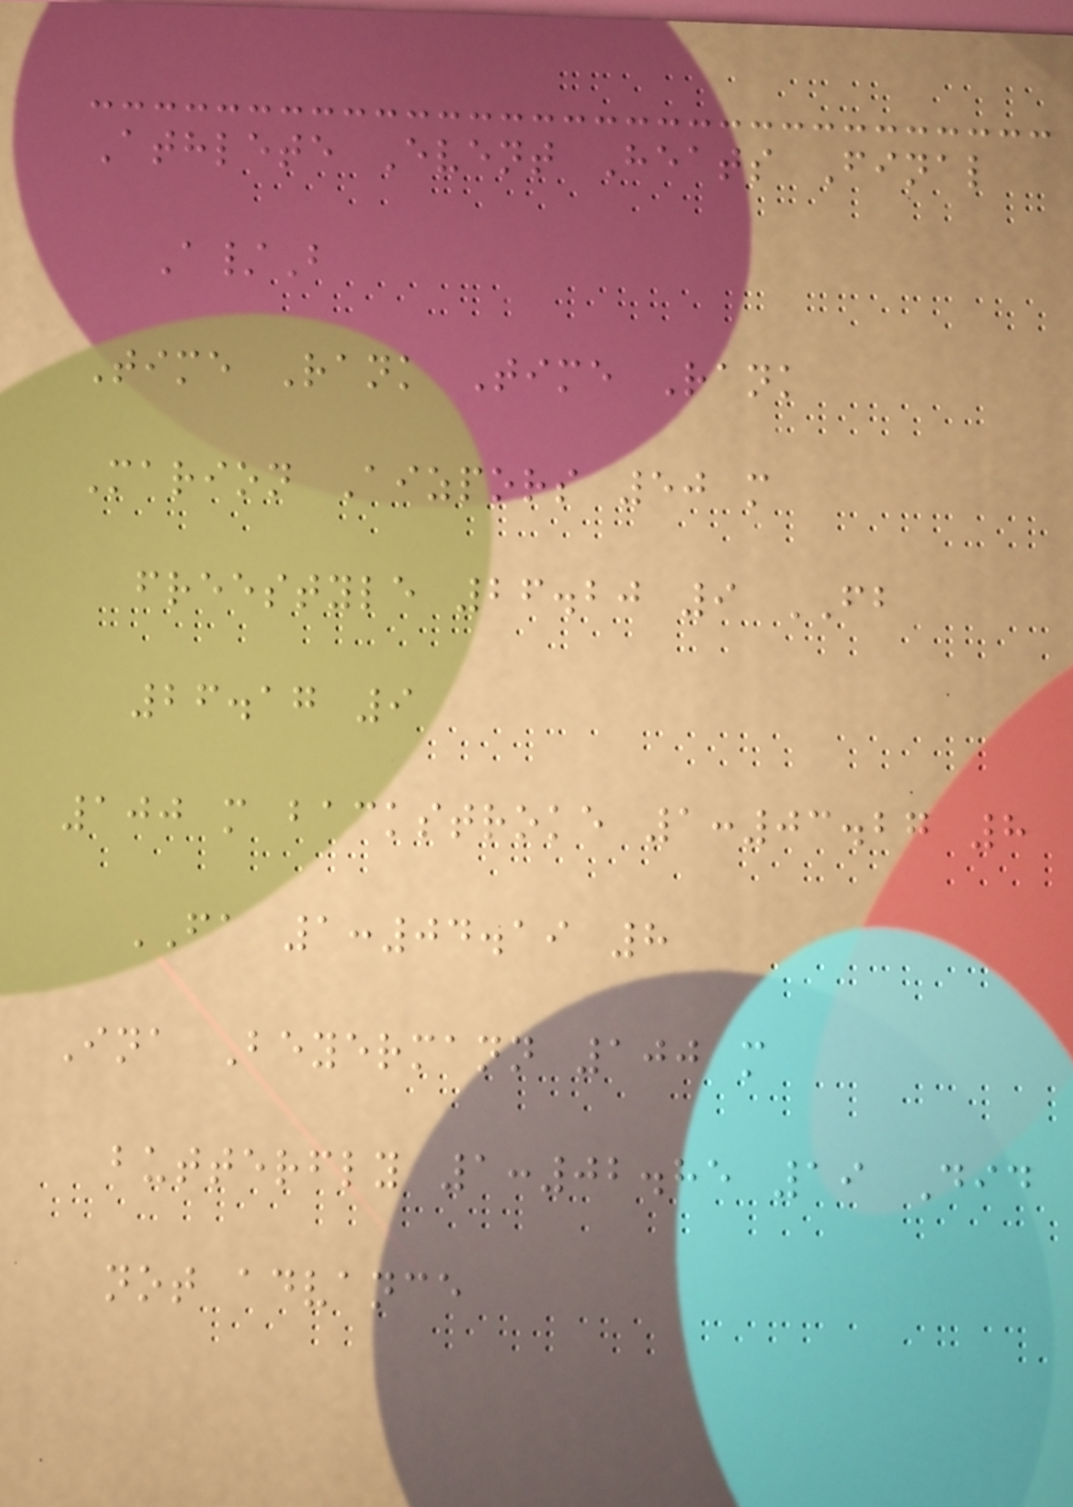Athlete Event Heats Final
A/B
Time Rank Time Rank
Marion Aizpors 50 m
freestyle 26.20 9 FB
26.17 9
100 m backstroke 1:03.27 8
FA 1:04.19 8
Ina Beyermann 100 m
butterfly 1:02.85 19 Did
not advance
